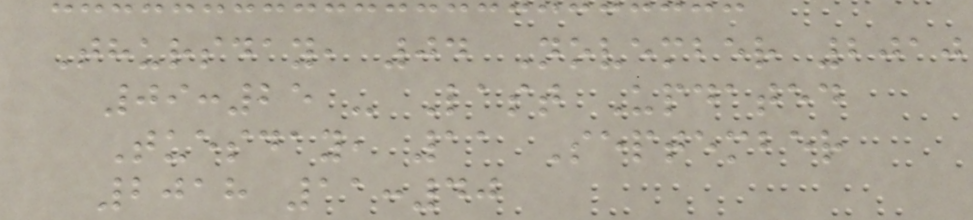Thursday, 04 November 2010
09:25 - Last Updated
Tuesday, 11 September
2018 11:40
